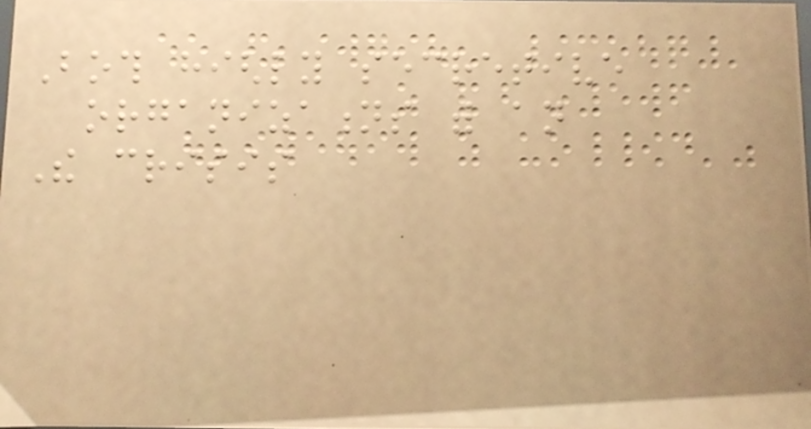Both highly secretive
organizations with an
The crisis
